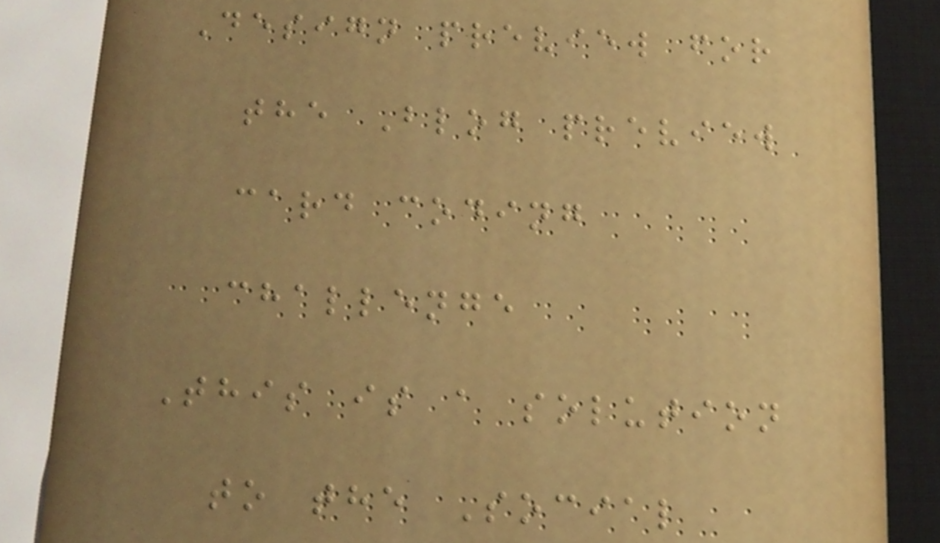Design preview for
the Blog preview
card coding
challenge
This is a solution
to the Social
